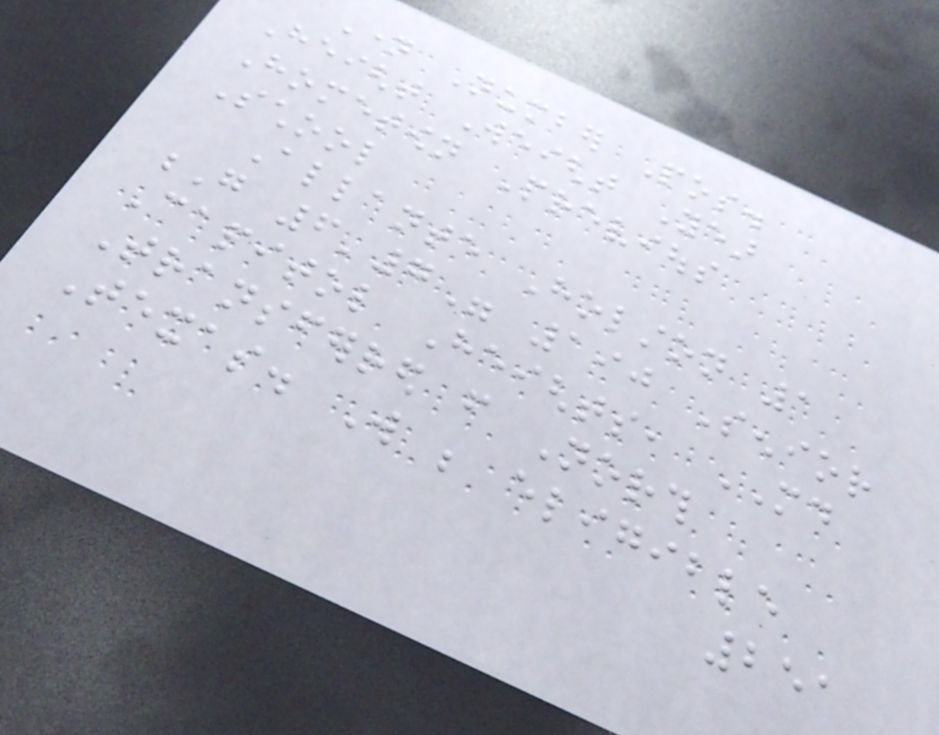Name Number Pos.
Height Weight Year
Hometown Previous
School
Allante Holston 1
G 6'7" 190 Senior
Capitol Heights, MD
Transferred from North
Texas. Will be eligible
251
